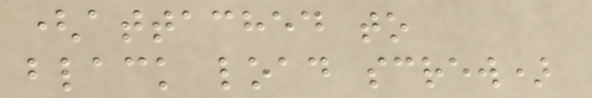(attached to
black load screw)
